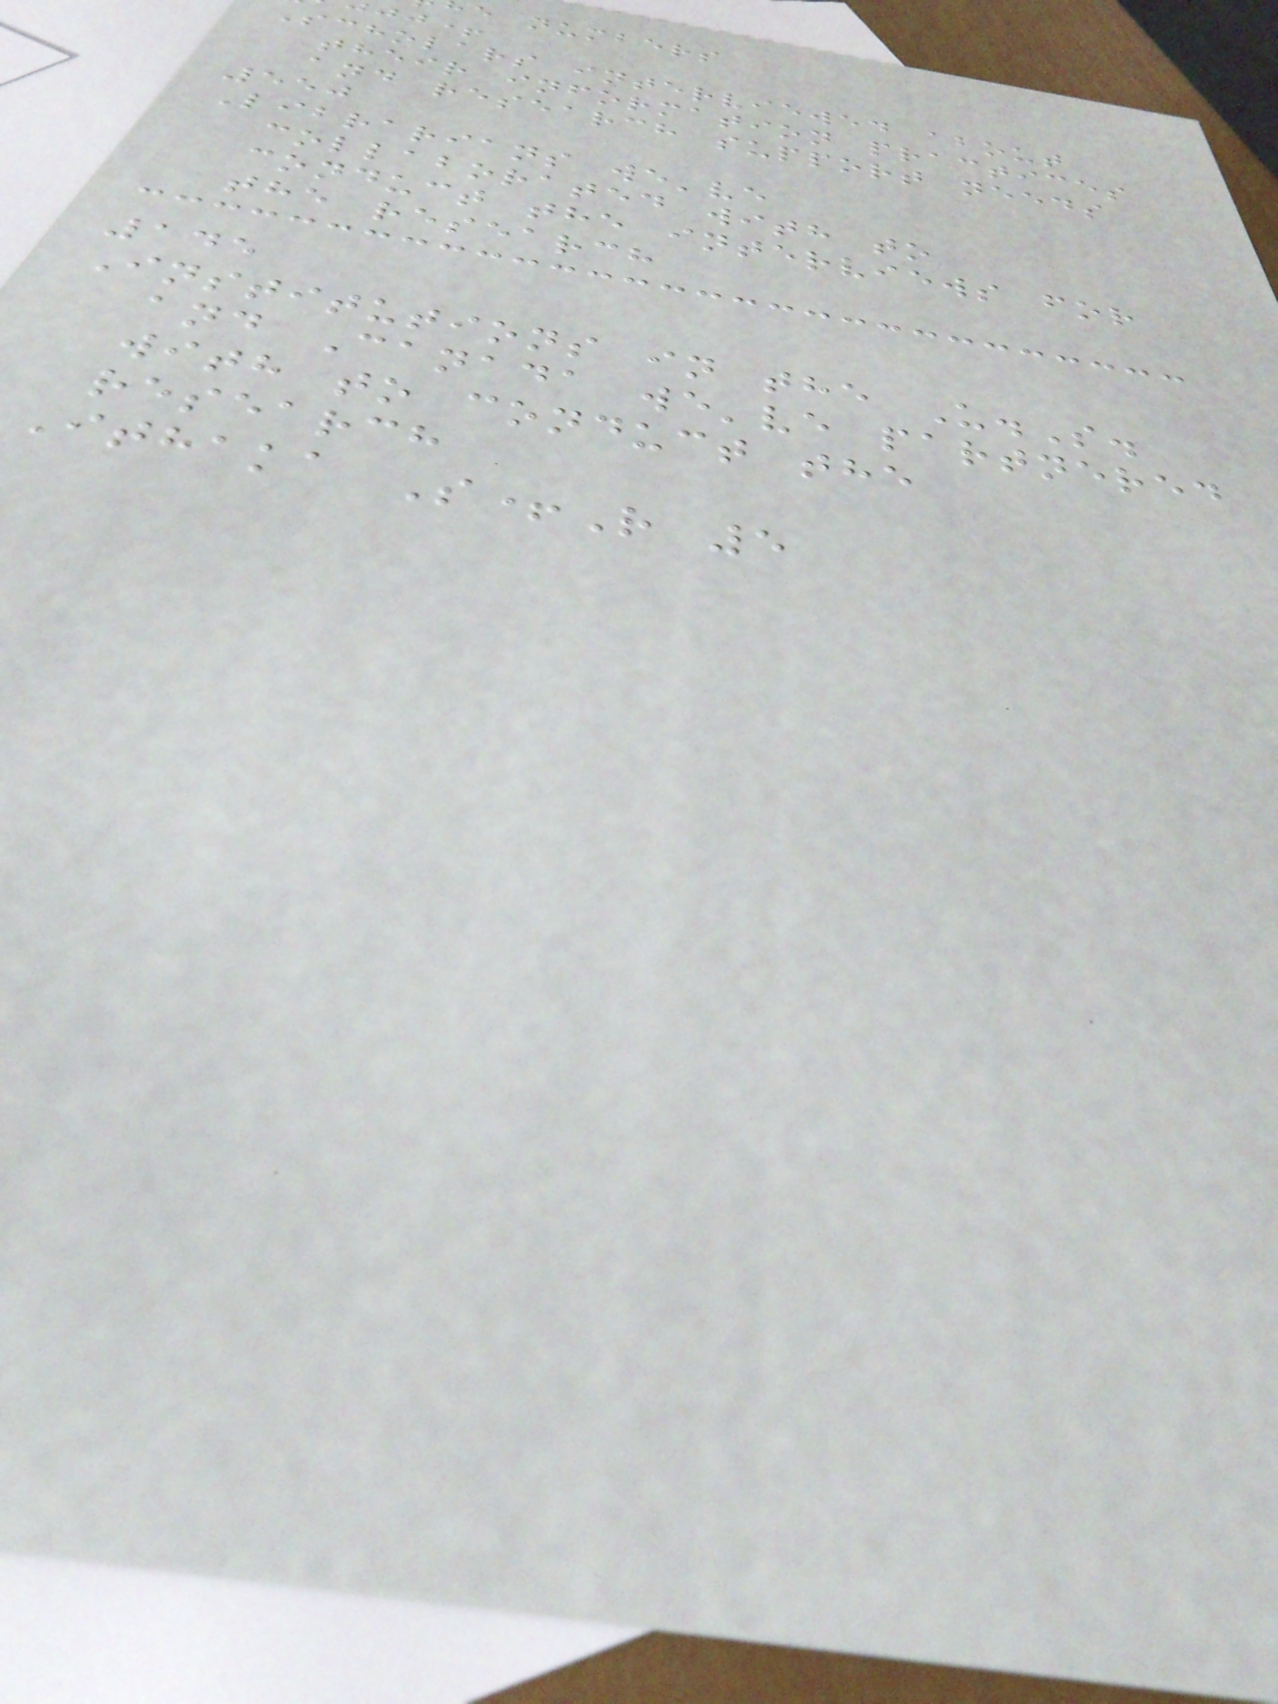e numbers
jj+
Scholars interviewed about
their information practices
and research support needs
550
Librarians we've
collaborated with to
conduct the interviews for
the research
145
Institutions in the U.S.
and Canada we've partnered
with to conduct the
research
ithaka S+R 5
